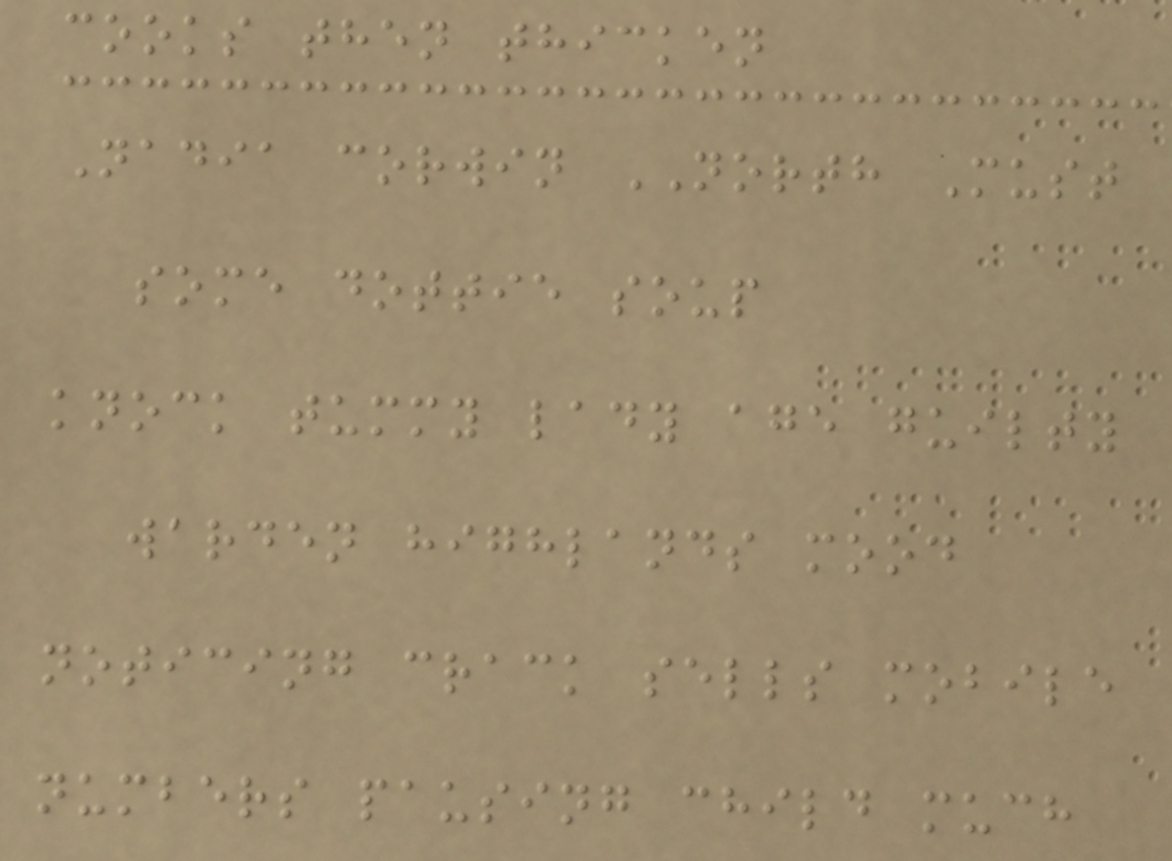cooks then thicken
Nadia corwin NORTH Must
some dottie soup
knock tummy lady age guilty
warden highlands mood
noticing crack sells mobile
numbers pausing child much
